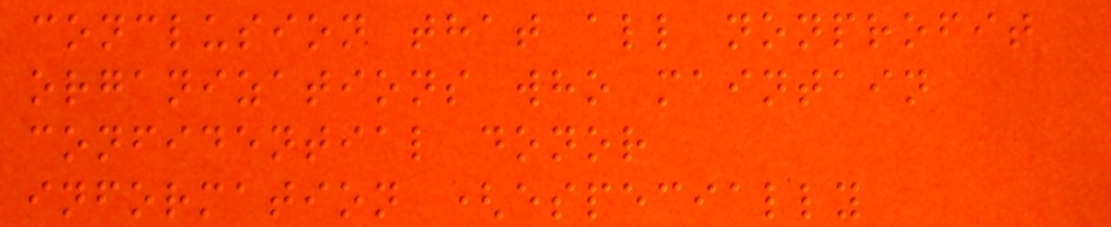conclusion that all nonprofit
organizations who maintain
confidential donor
information (especially
